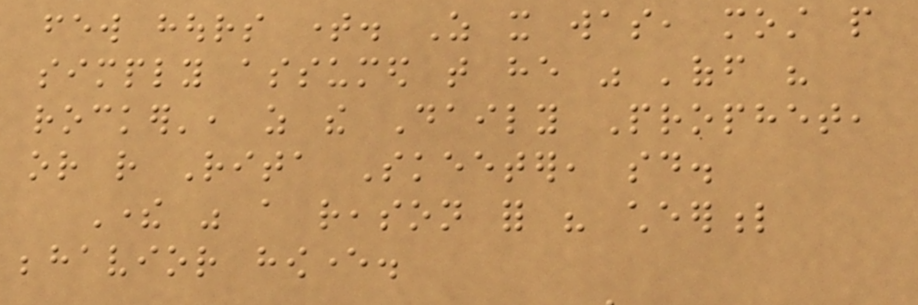few hours time. As it was, most people
simply assumed that he was 'off his
rocker', as the Daily Prophet,
or rather Rita Skeeter, said.
There was a reason for his cheerful
behavior however.
